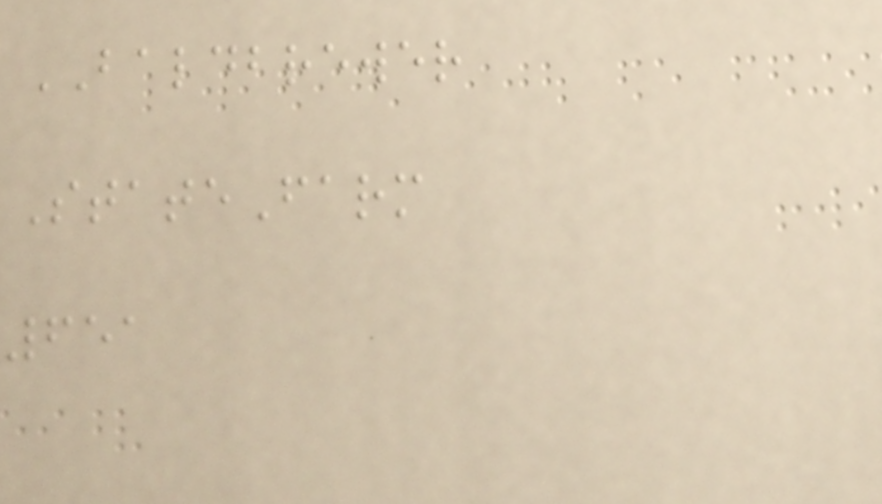BALDBREWER
StateFarm
651
